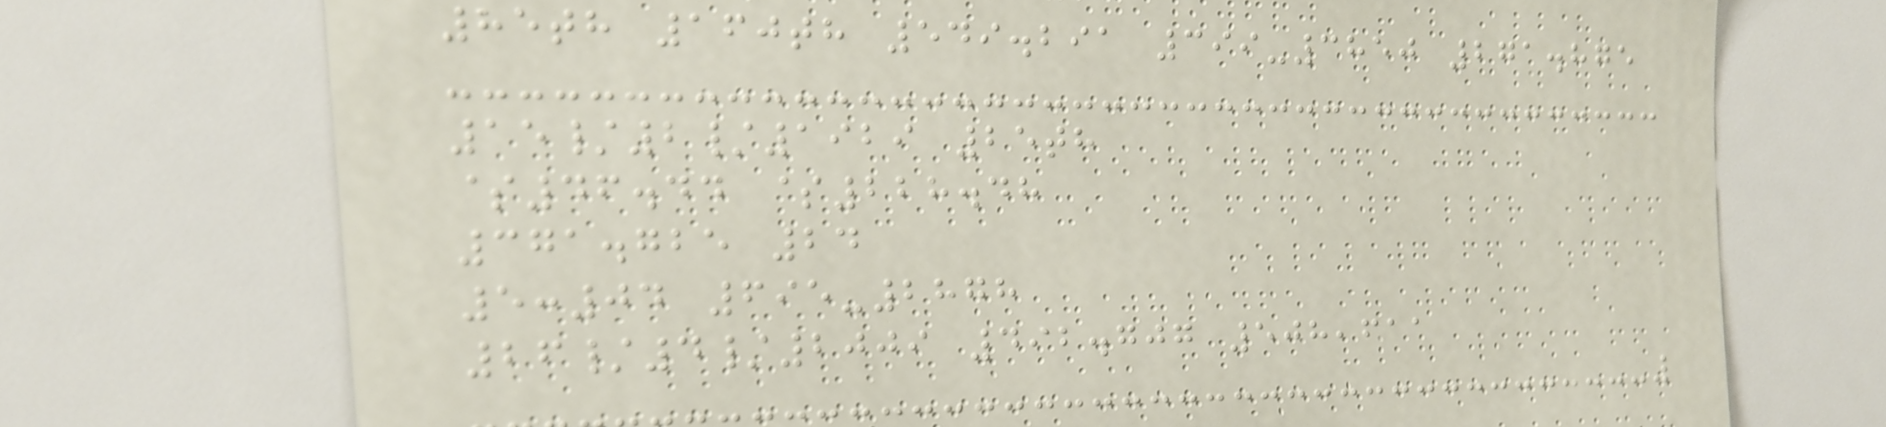85th 160th 549.291 399-3850 271.875
15/2/1929 25th
$46.44 $228.48
371.725 24
5:04 695-2878
26/4/2009 492.707 508,611
